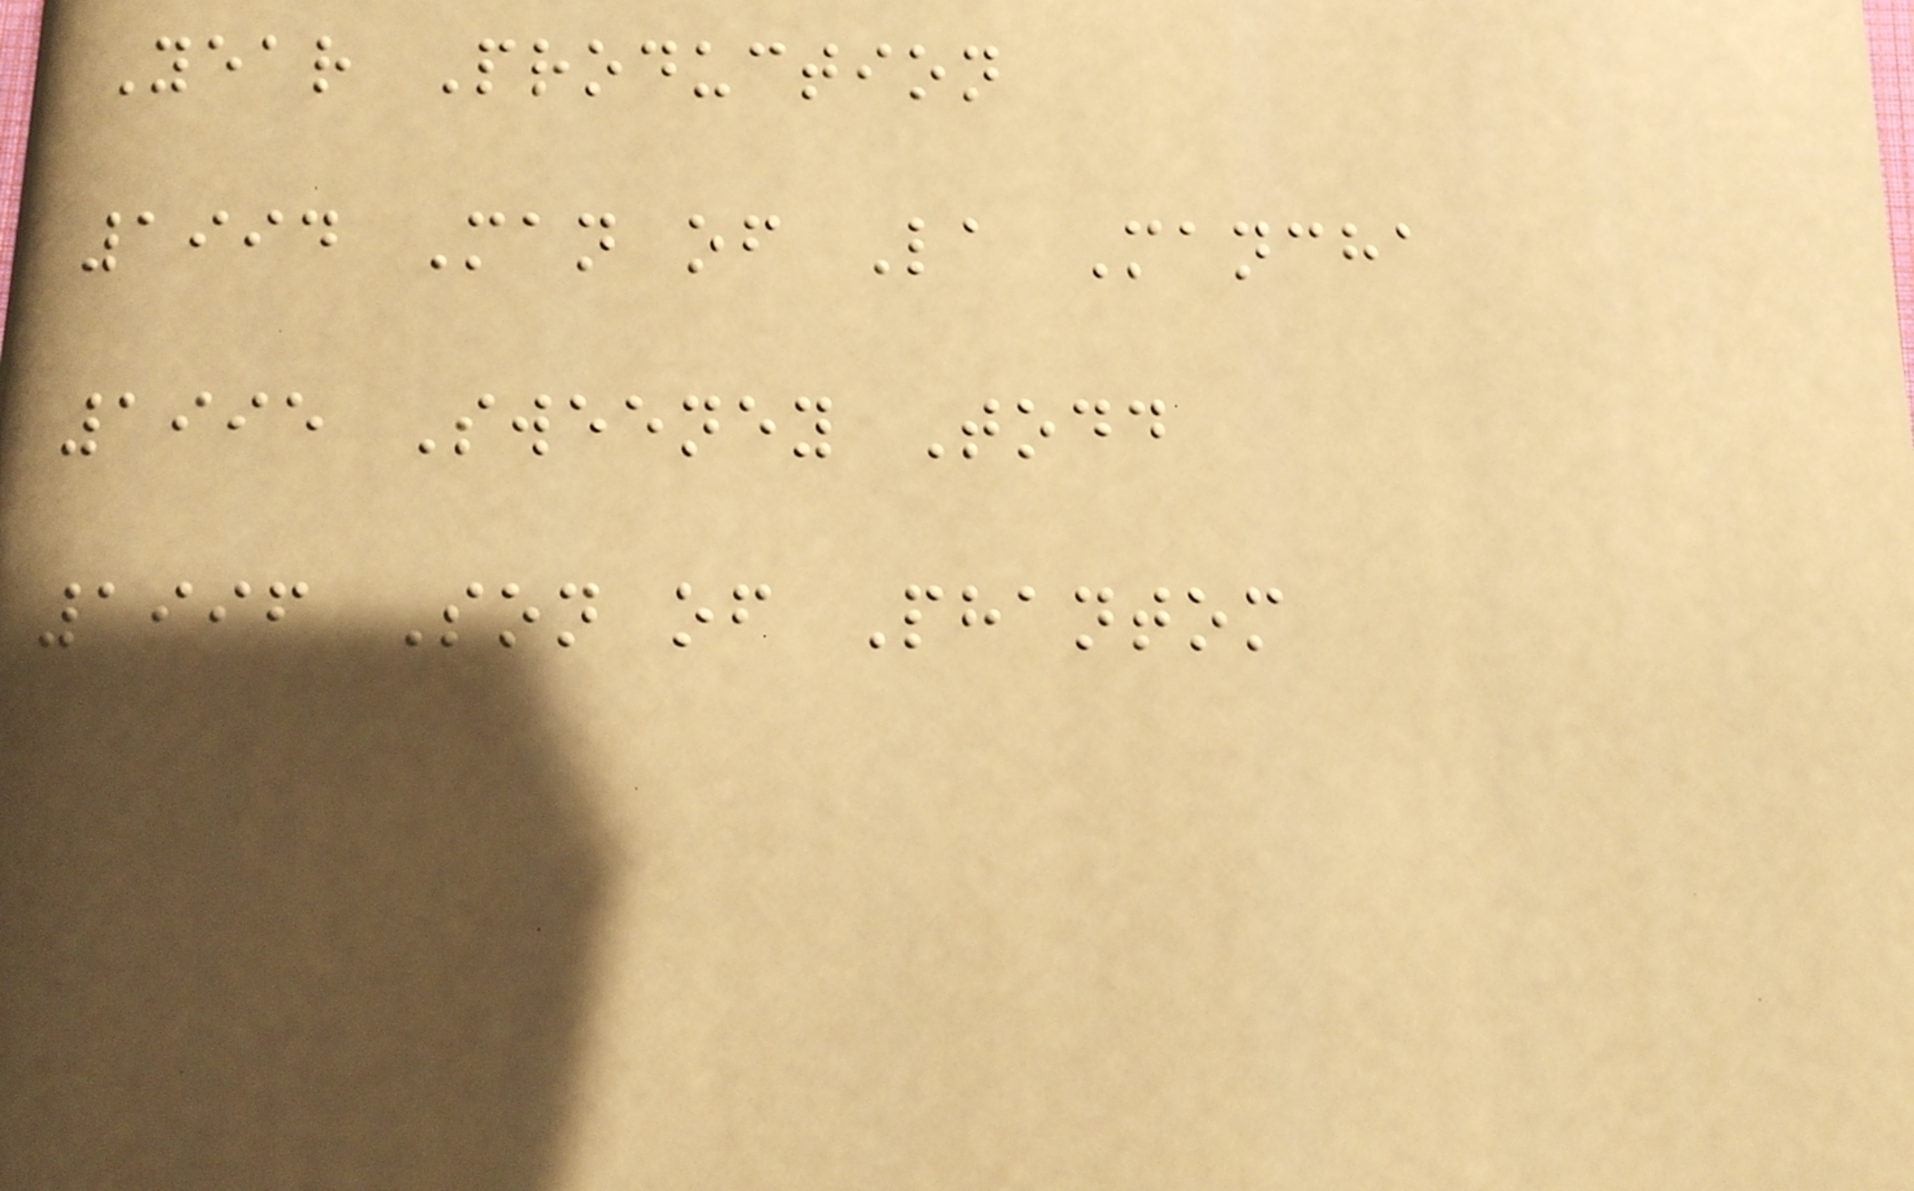Year Production
1994 Man of La Mancha
1995 Sweeney Todd
1996 Son of Phantom
